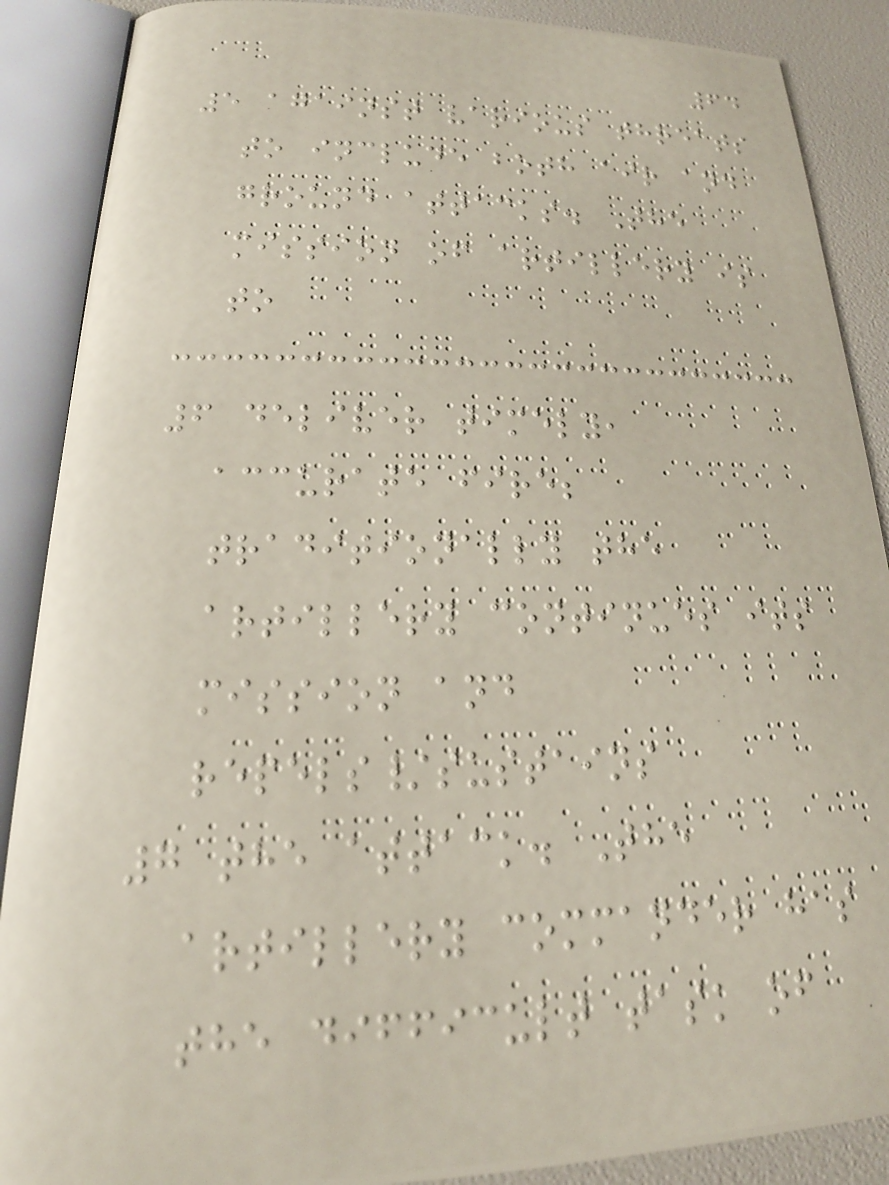64
5 against various threats
to include both air and
ground attacks. The
mission of artillery is
to
6 deliver timely,
accurate fire;
traditionally the
artillery continues its
mission and
repels/sustains
7 the attack. The
artillery commander has
the difficult task of
